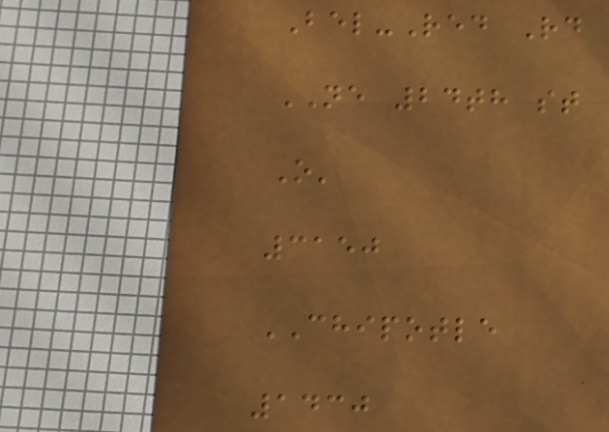Bel-Red Rd
NE 24th st
O'
3150
CHIPOTLE
1430
